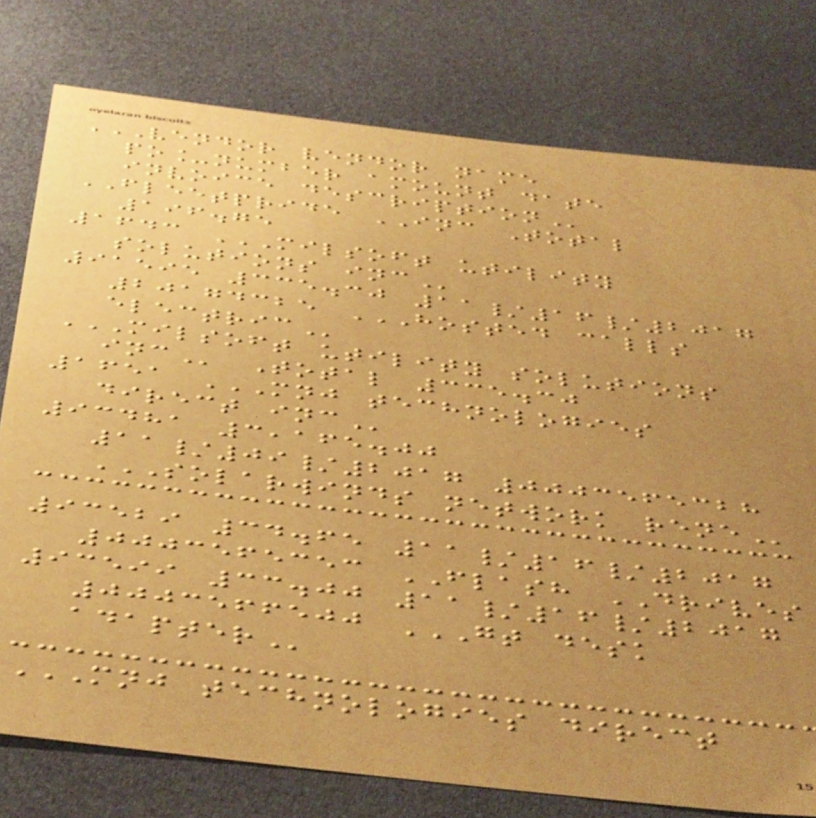VENDOR VENDOR NAME
PO_NUMBER AMOUNT DATE
INVOICE DESCRIPTION
FLEETPRIDE INC Total
196.75
1643 MILSOFT UTILITY
SOLUTIONS INC
91595 335.30 11/16/2017
20174325 HOSTED CALLS
ELECTRIC
MILSOFT UTILITY SOLUTIONS
INC Total 335.30
1651 MNJ TECHNOLOGIES
DIRECT INC
93481 3,165.00
11/09/2017 0003565328
SOLARWINDS NETWORK RENE
93529 34.65 11/16/2017
0003565353 FLASH DRIVES
93599 33.00 11/16/2017
0003566500 GT DESK
ADAPTER
MNJ TECHNOLOGIES DIRECT
